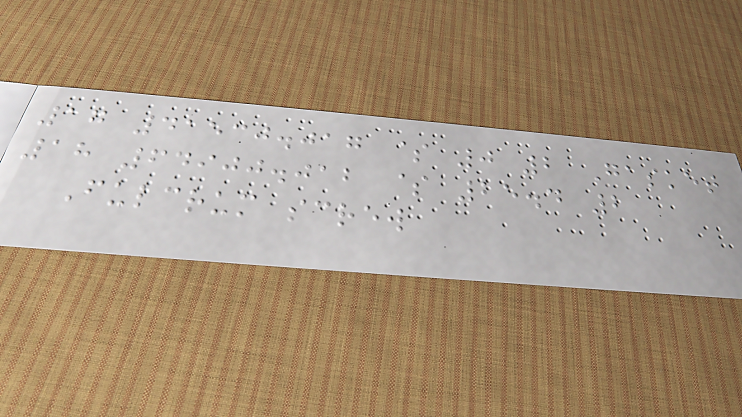17 41530.017 $ 0 2 Gasket
18 64900.012 $ 25.4 2
Fulcrum screw
